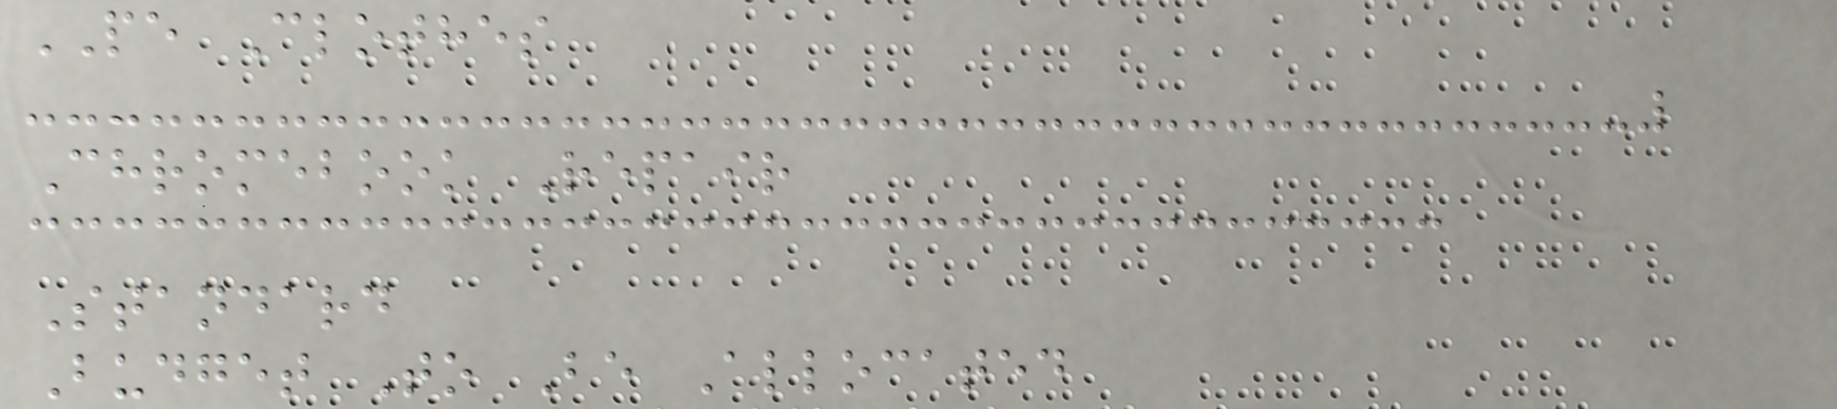PE Clothes
Chromebook Repair
Standard
Budget To Be Allocated
